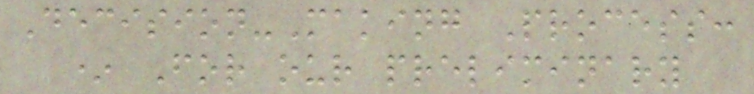Decision-Making Process:
* For our preliminary
